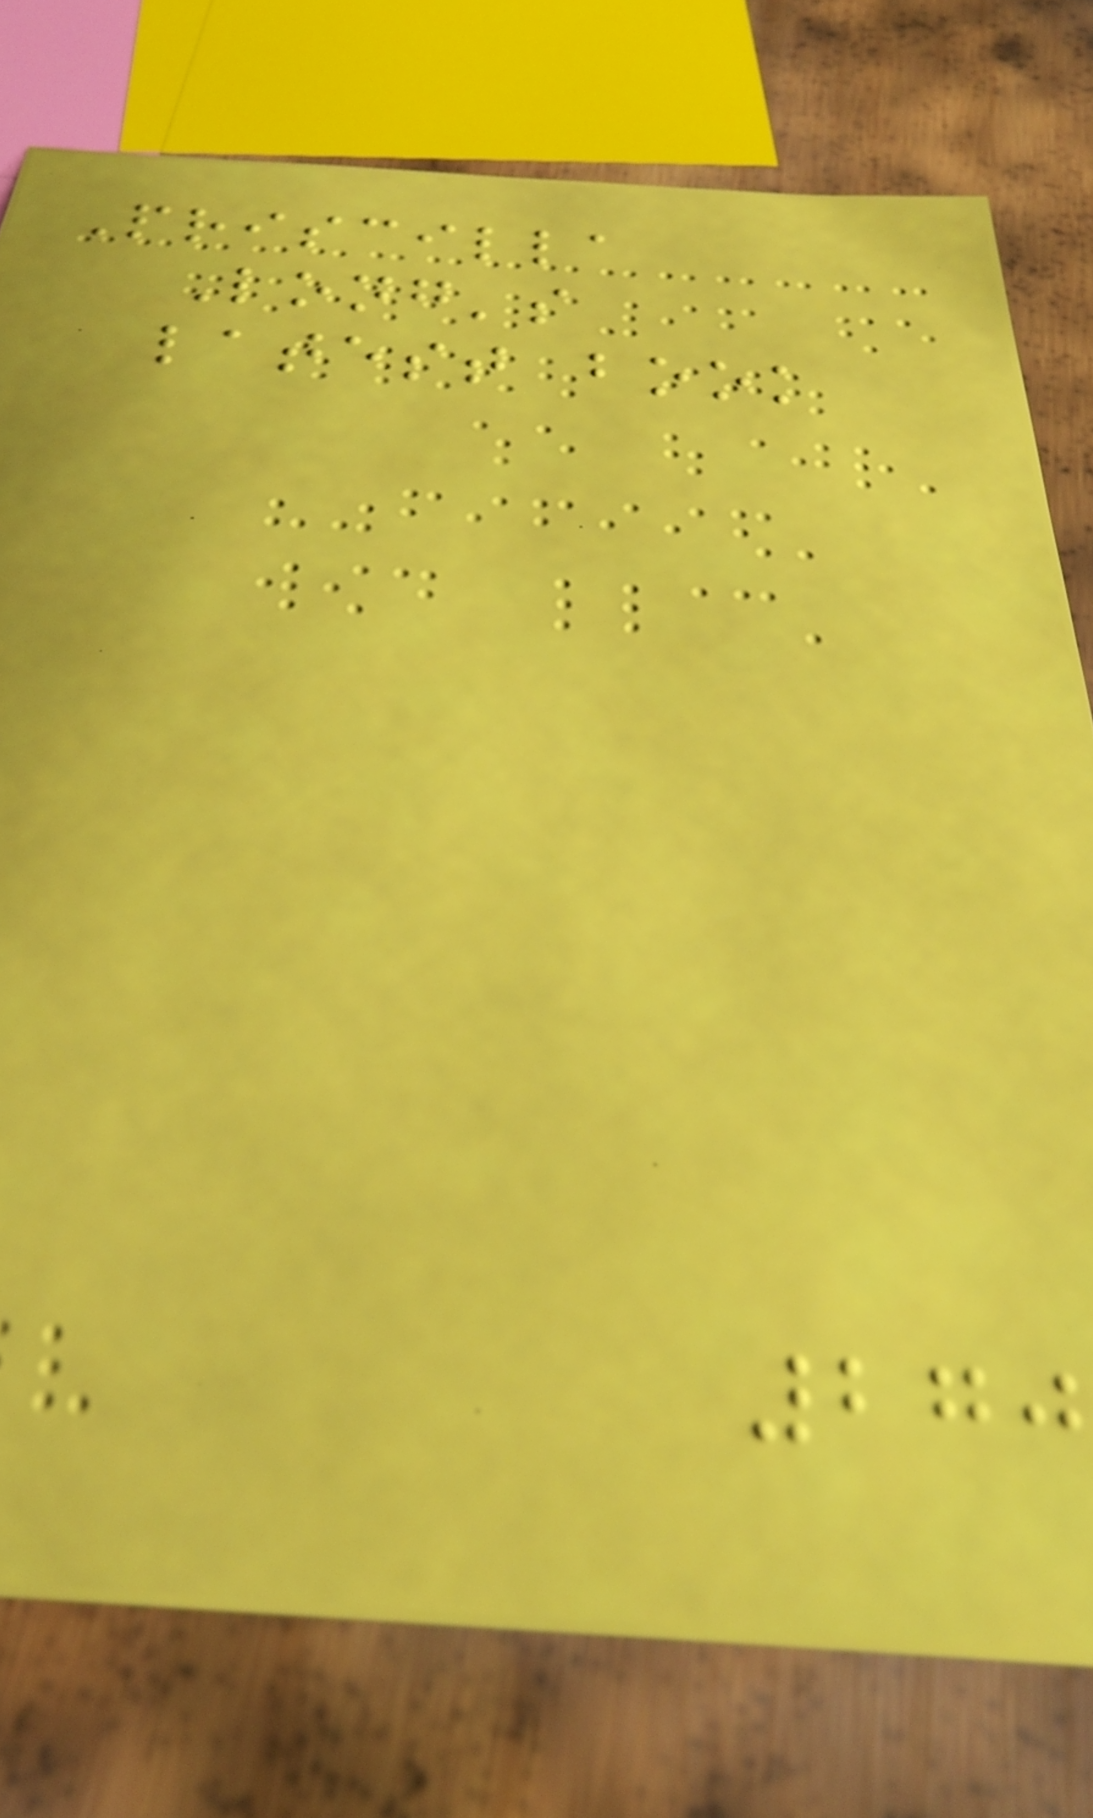Priscilla
Long's
latest book
270
